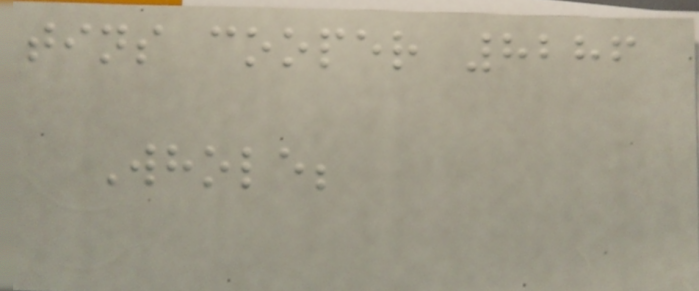tins cooper 8286
Whole;
